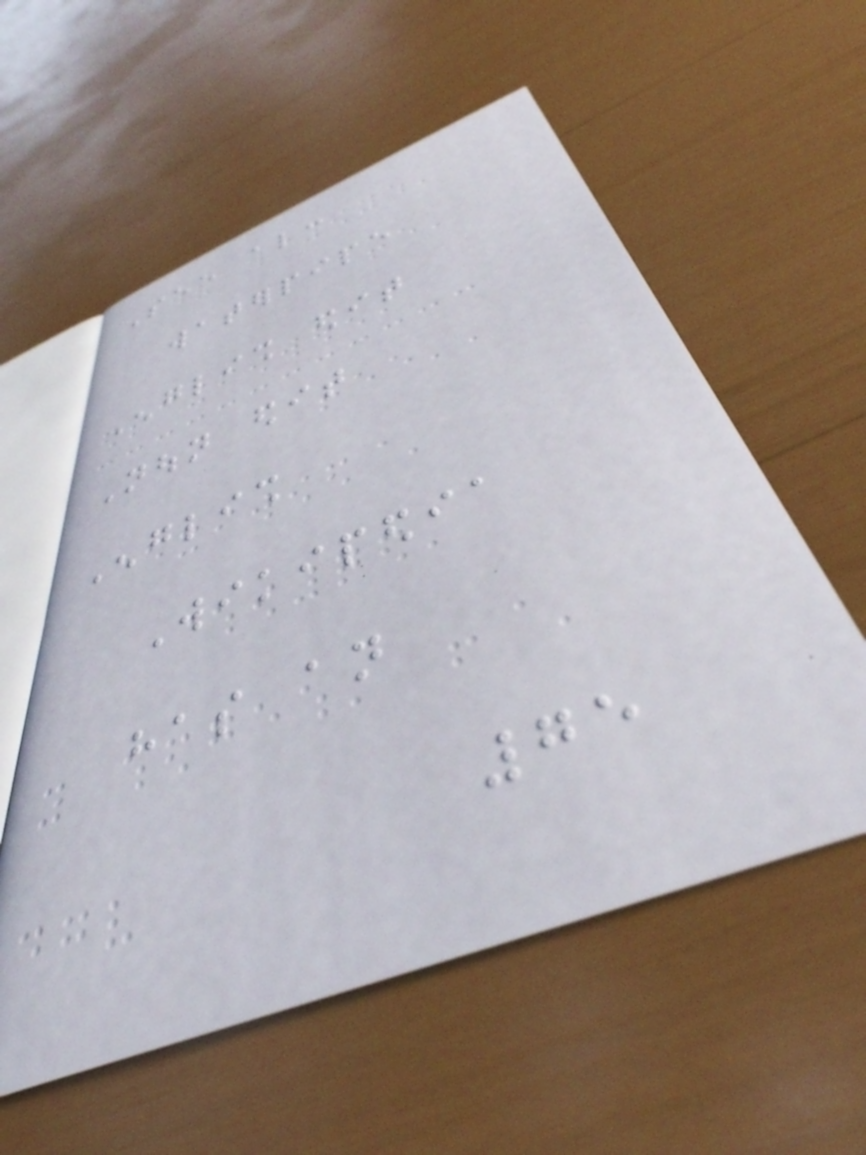See also:
waterpipe
English edit
Noun edit
English
Wikipedia
has an
75
